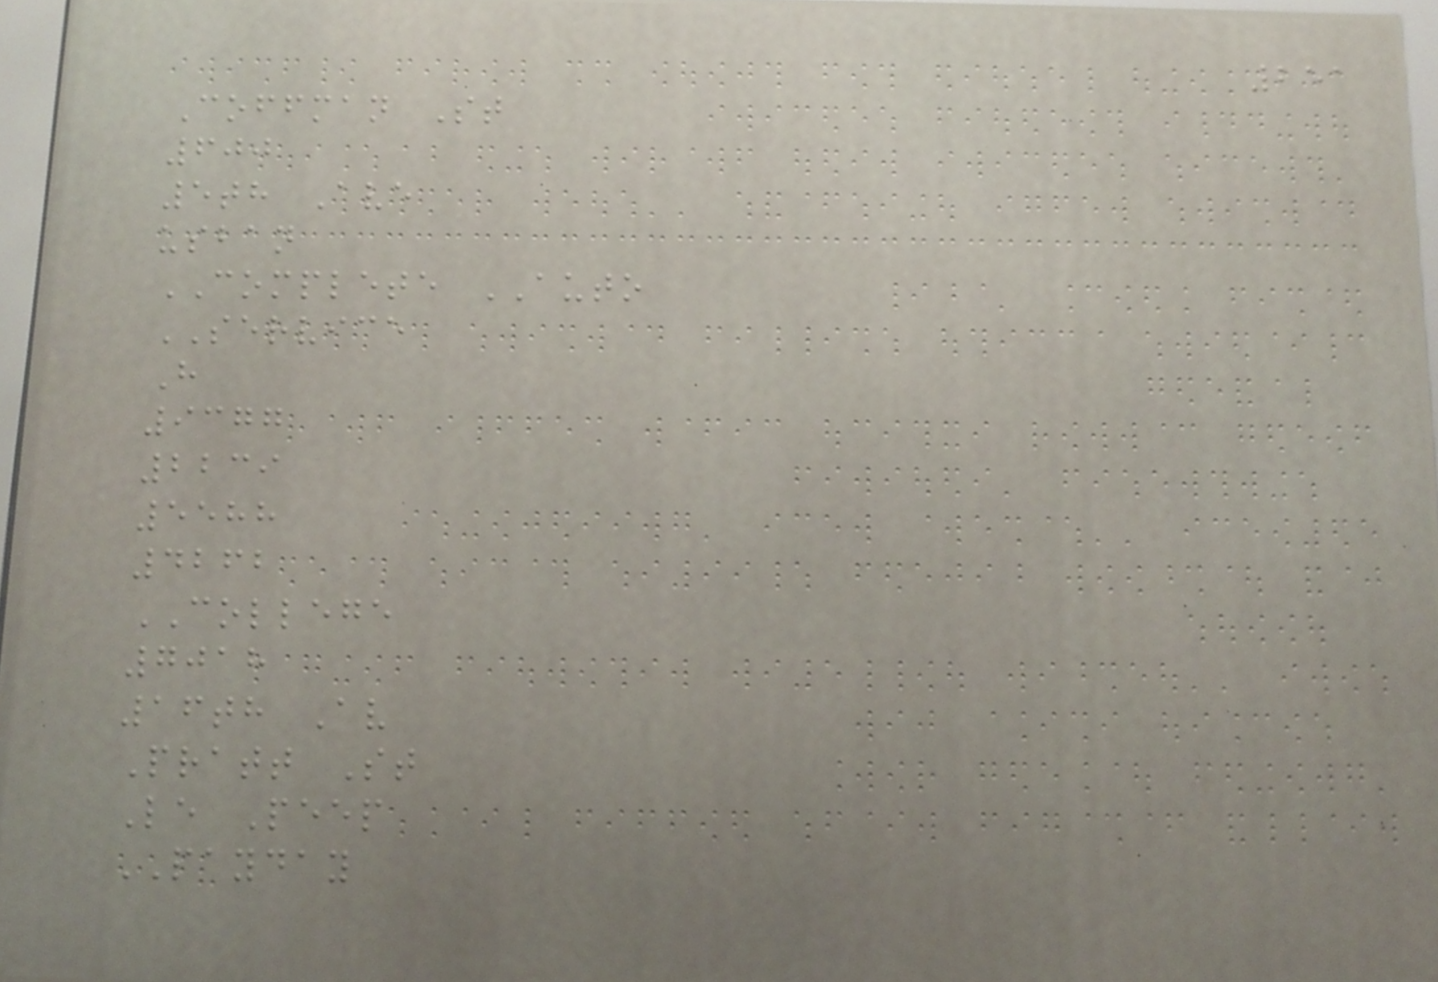251
Coffman St
600
5th Ave
usban
COMPLETE AUTO
SERVICE
H
9377
2239
5588
4262
COLLEGE
7018
16th Av
Pratt St
Le Peep
PAYDAY
